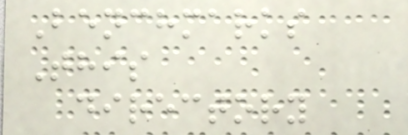Benchmarks
This
directory
